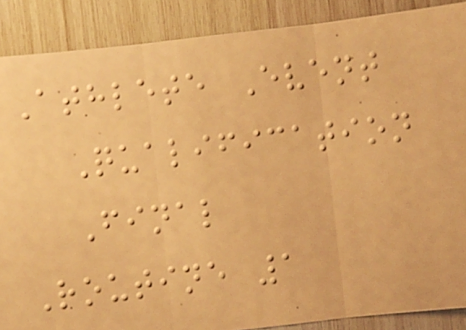Athlete Event
Qualification
Final
Routine 1
